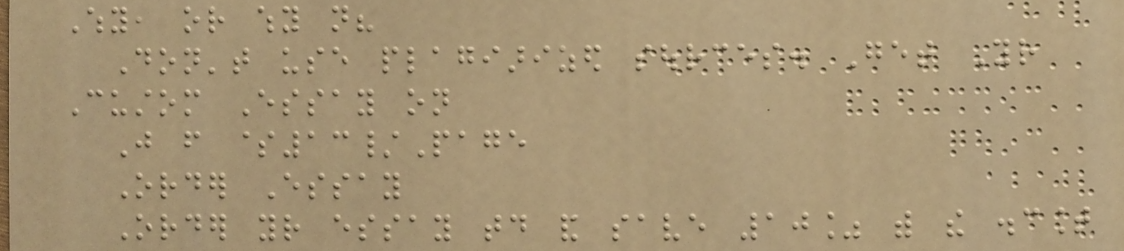Why, or why not?
Don't use plagiarized sources. Get Your
Custom Essay on
Just from $13/Page
Order Essay
Order your essay today and save 10% with the discount
